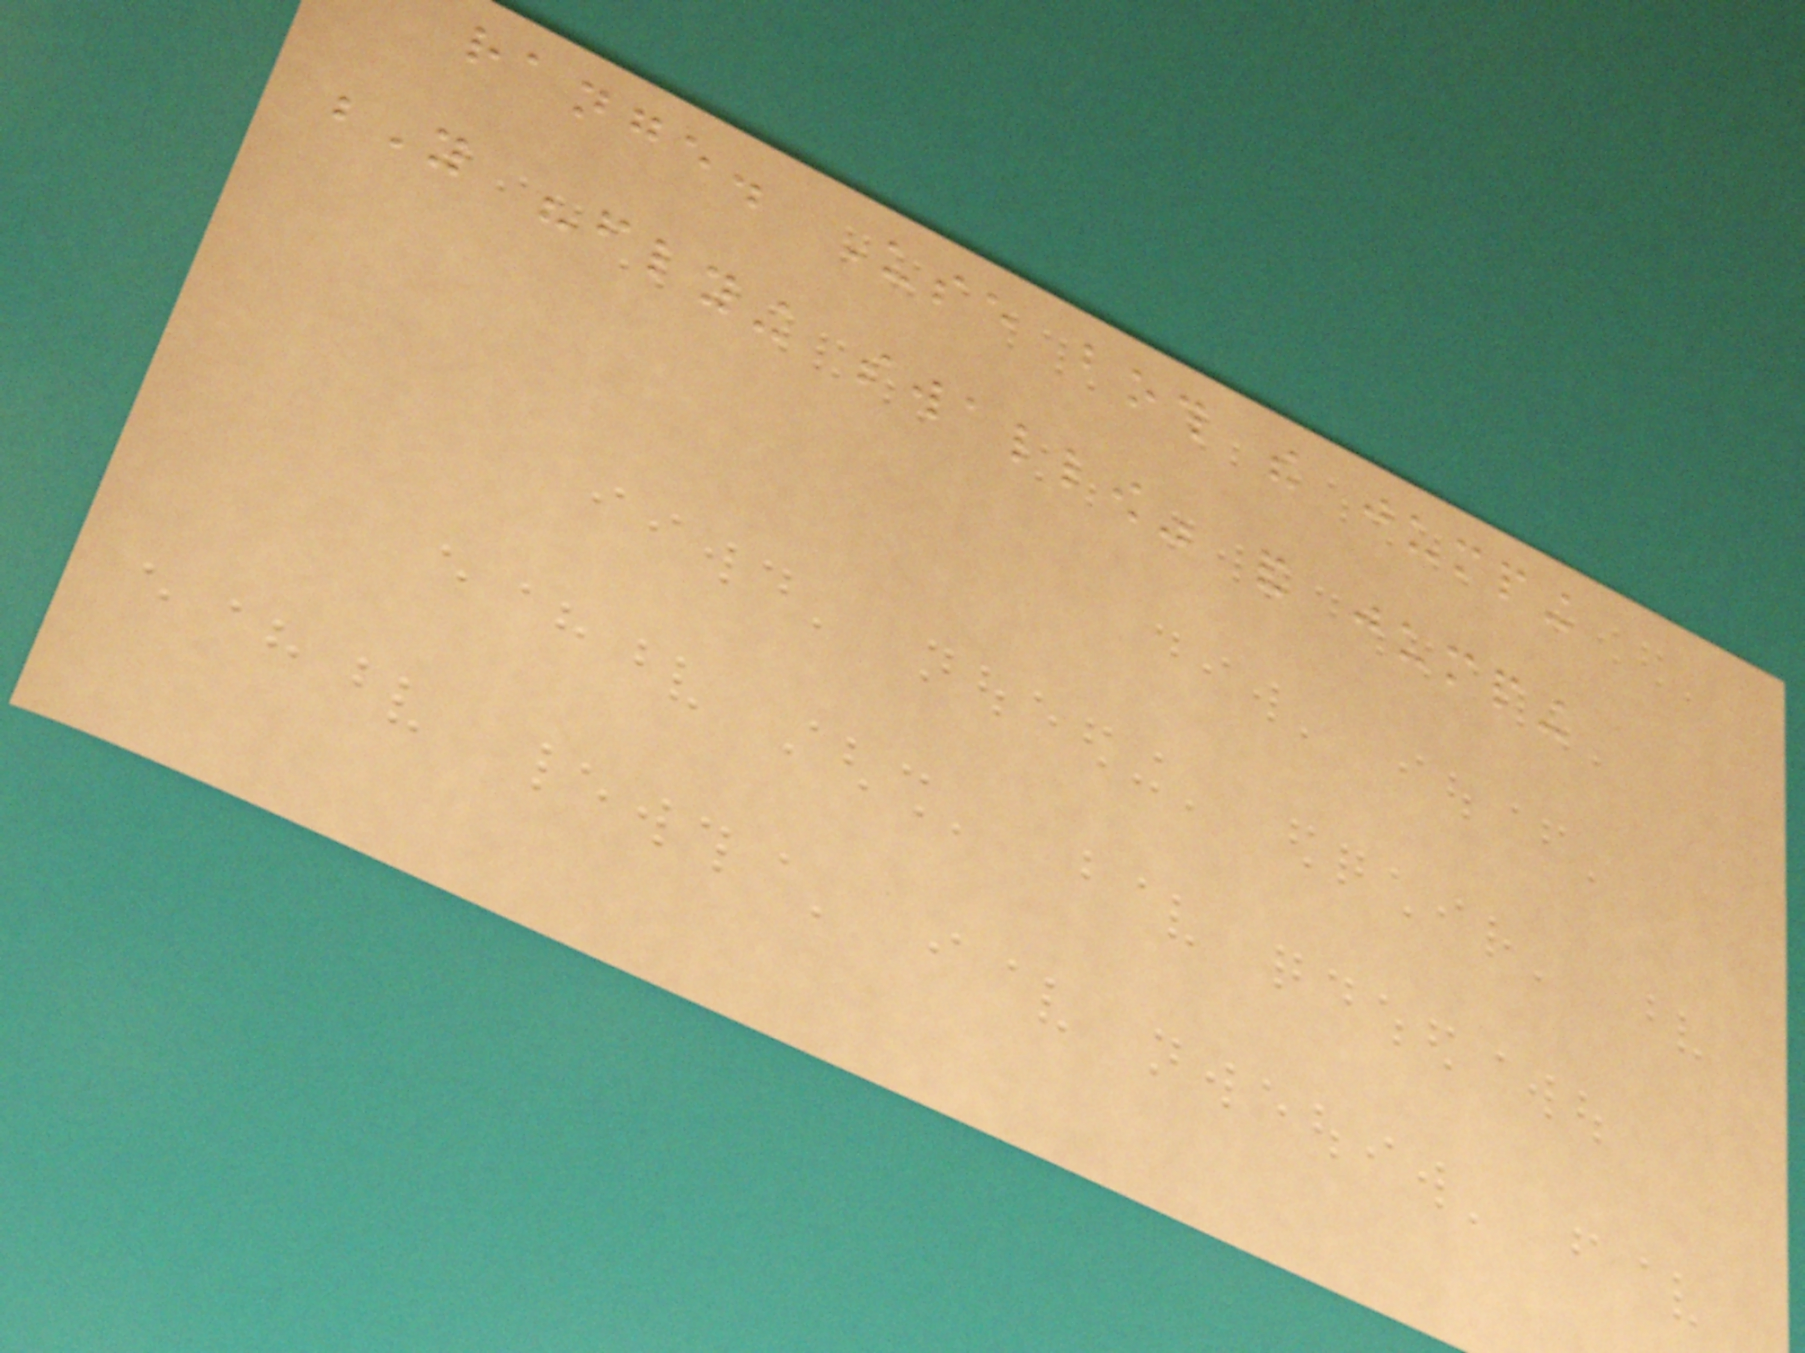range. Use both the jumping
Y "flying swallow" and jumping
